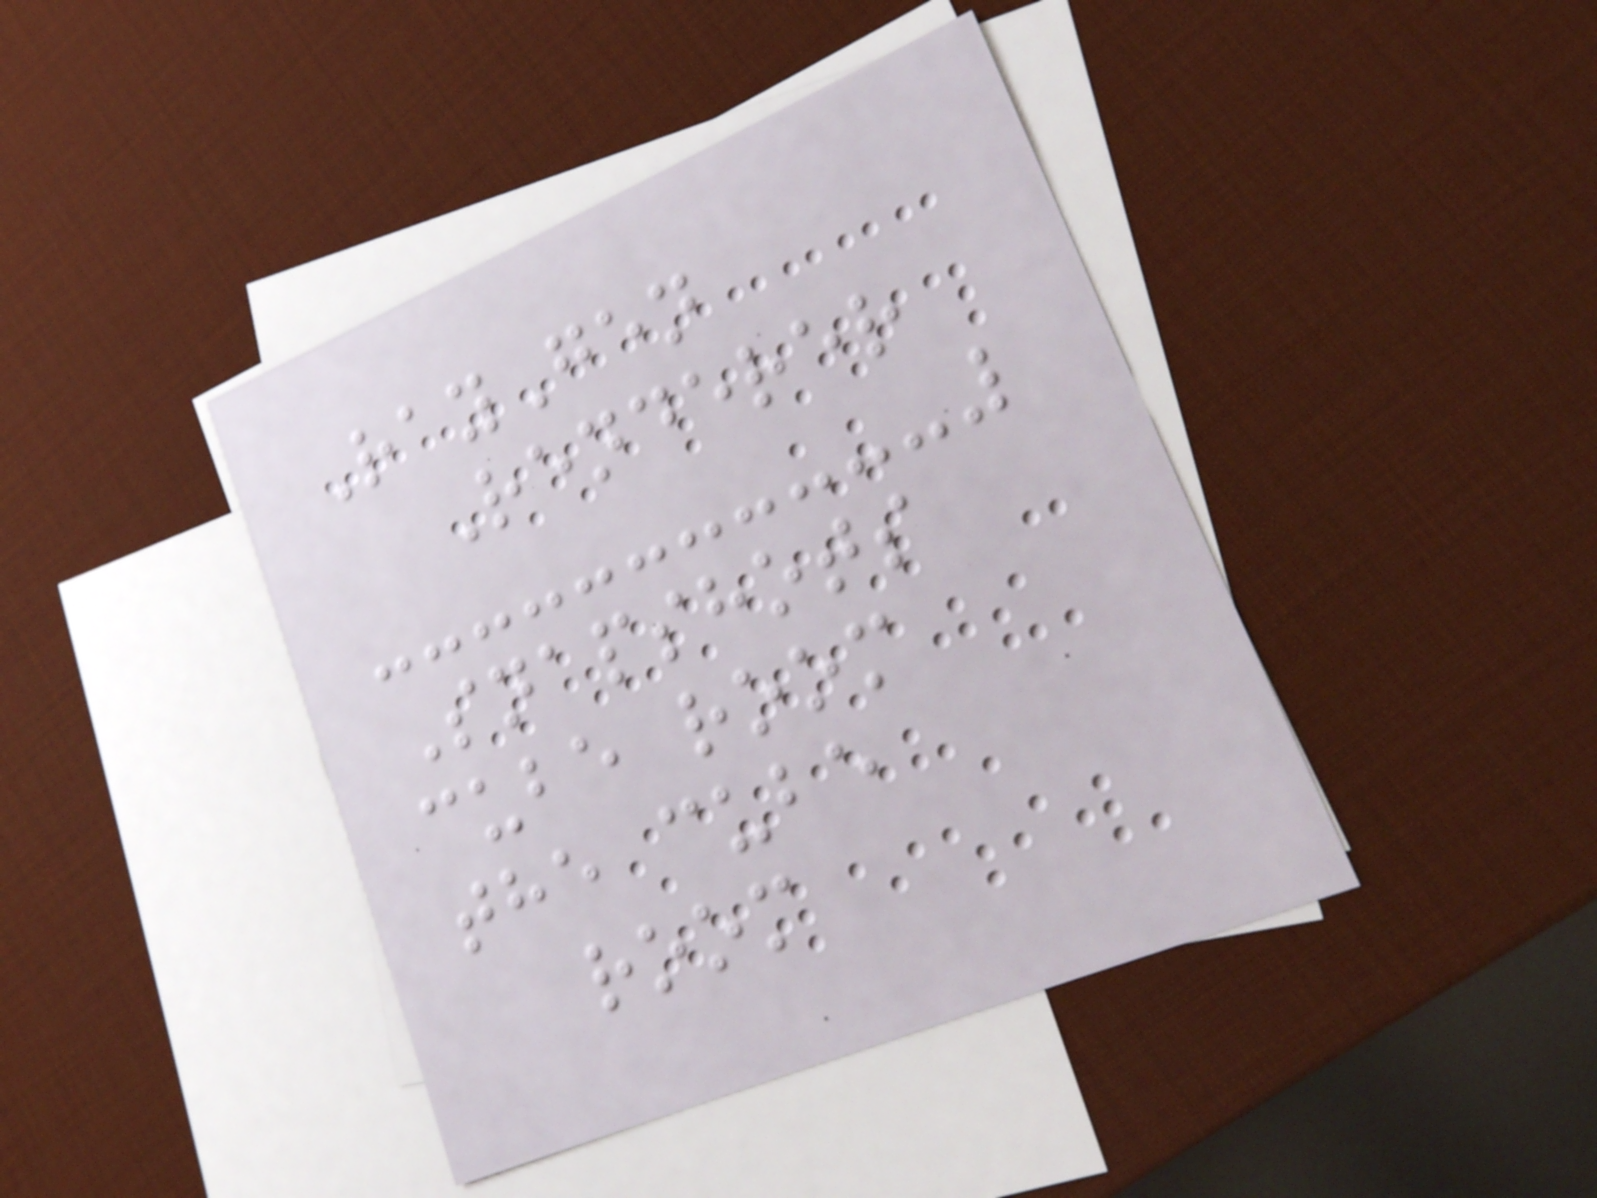RayGen
Renderer
Snapshots
cube room
the cube
room
